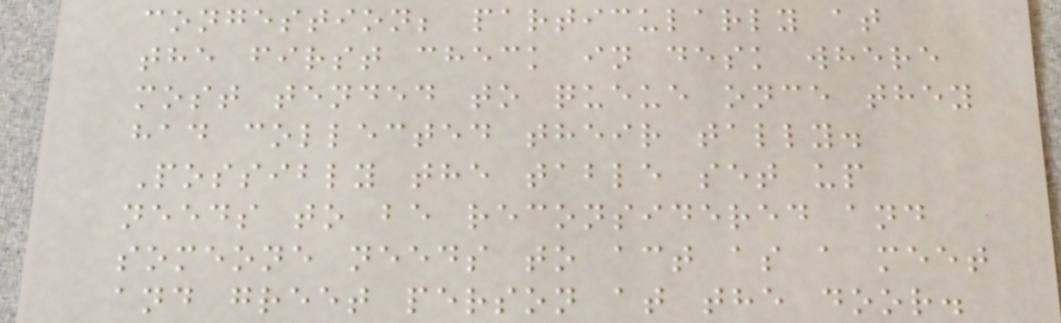congestion; particularly at
the first check in desk where
most tended to queue once they
had collected their tally.
Possibly the table set up
needs to be reconsidered and
someone needs to act as a meet
and greet person at the door.
